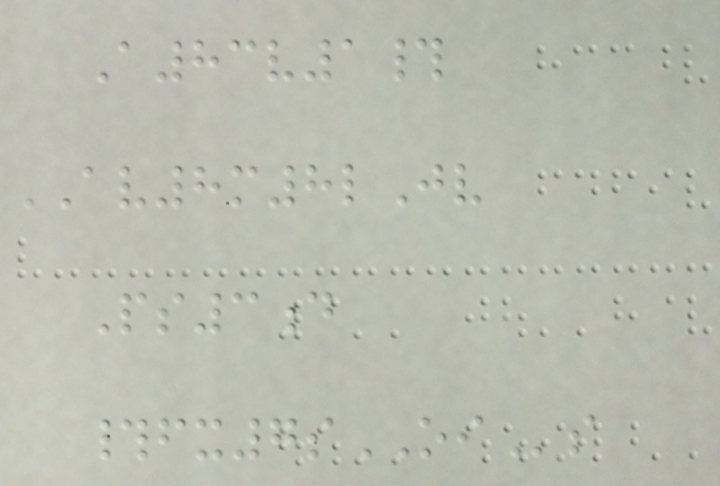A83v1#
AV8m8lJv
Ps3d
#fx7sOIs
